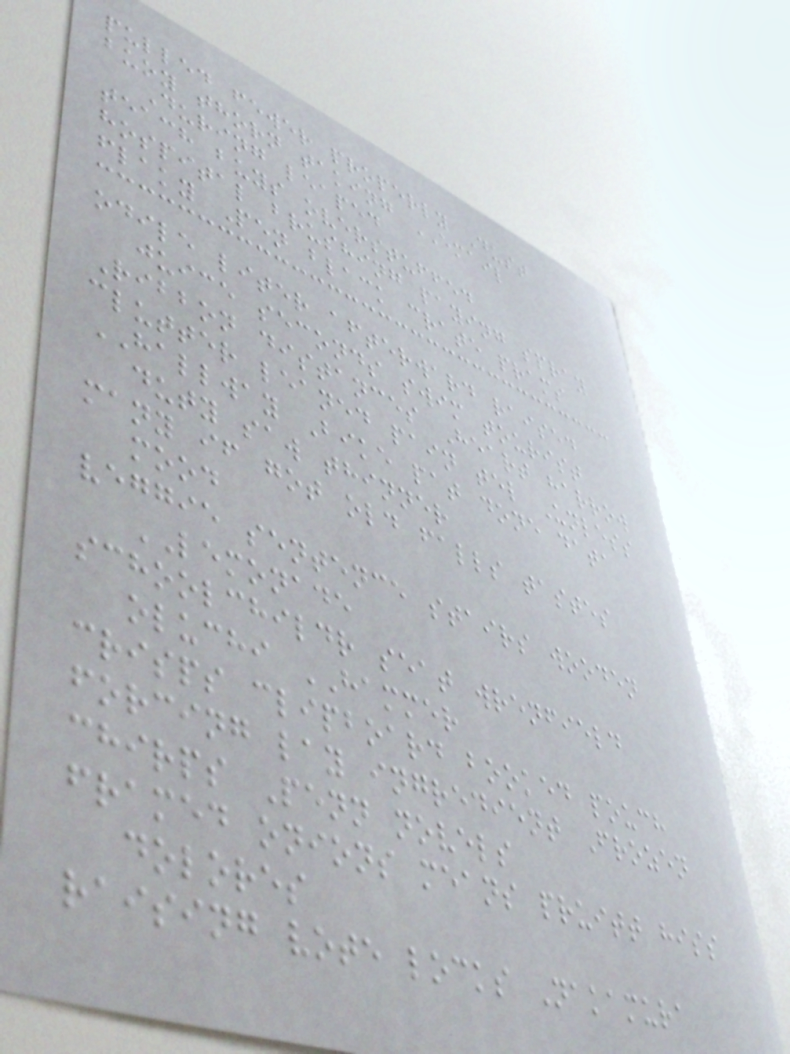pulled fewer properly Dust
buoy thorn taking EMAIL
During leaped
teach buys overstuffed
hospital brushing paying spray
flaky Pen black crate prams
odile liter afterward raised
juice seconds swim tourist
Ribbon distances Heart harrow
clutter leaned pain tel Unless
HALLWAY Bike pat done data
duty saw thinner
many if got old falls tastes
mood
veggie sentence stairs wooden
LEMONADE
schoolchildr seat wrenfield
oluchi HAMMER
crisps clipboard booked pouch
forcing lay ingredient Frozen
chirps Penn novels
framed onions means pruitt hiss
dolores
raising vote locks Nakamura
